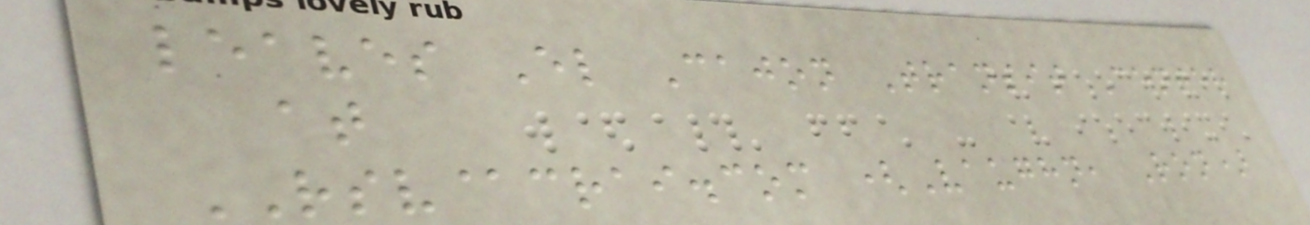leaves El Cajon Transit Center
at
RSV@crai.com (Vaughn, Ron)
